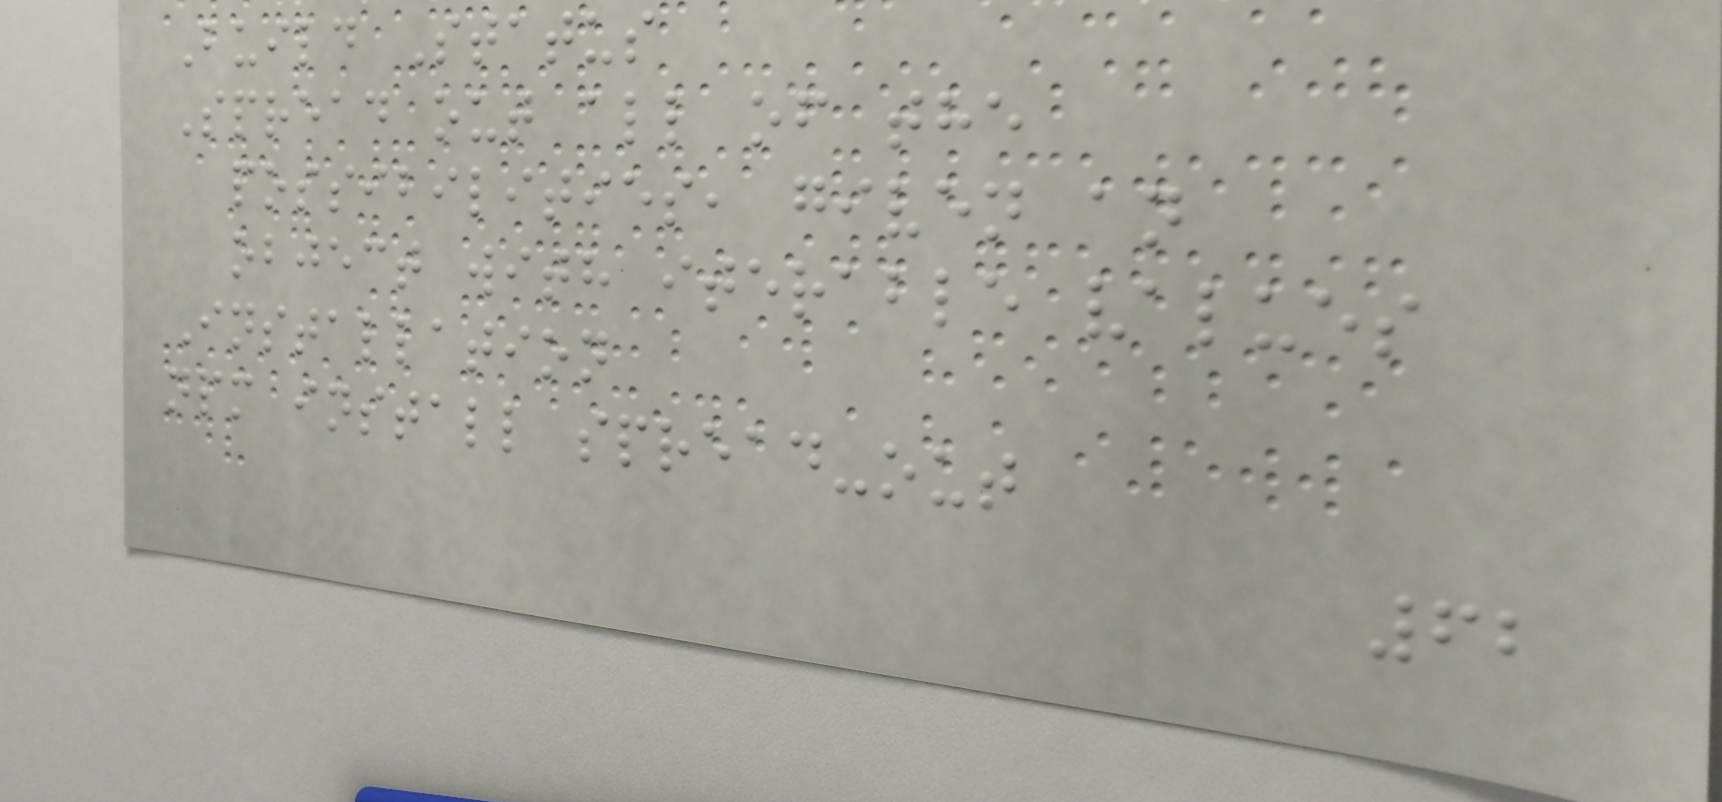Build Status
Spread out all of the
possibilities, given an
object with iterable values
Installation
npm install spread-out
62
